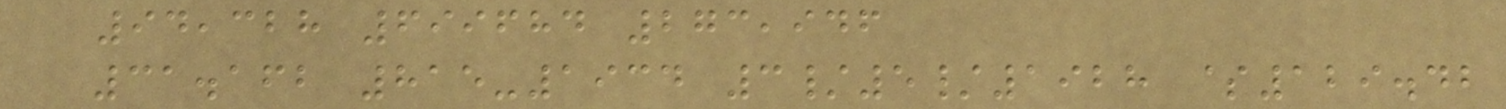94,328 699684 273,946
31.162 815-1934 3/5/1928 $129.42
